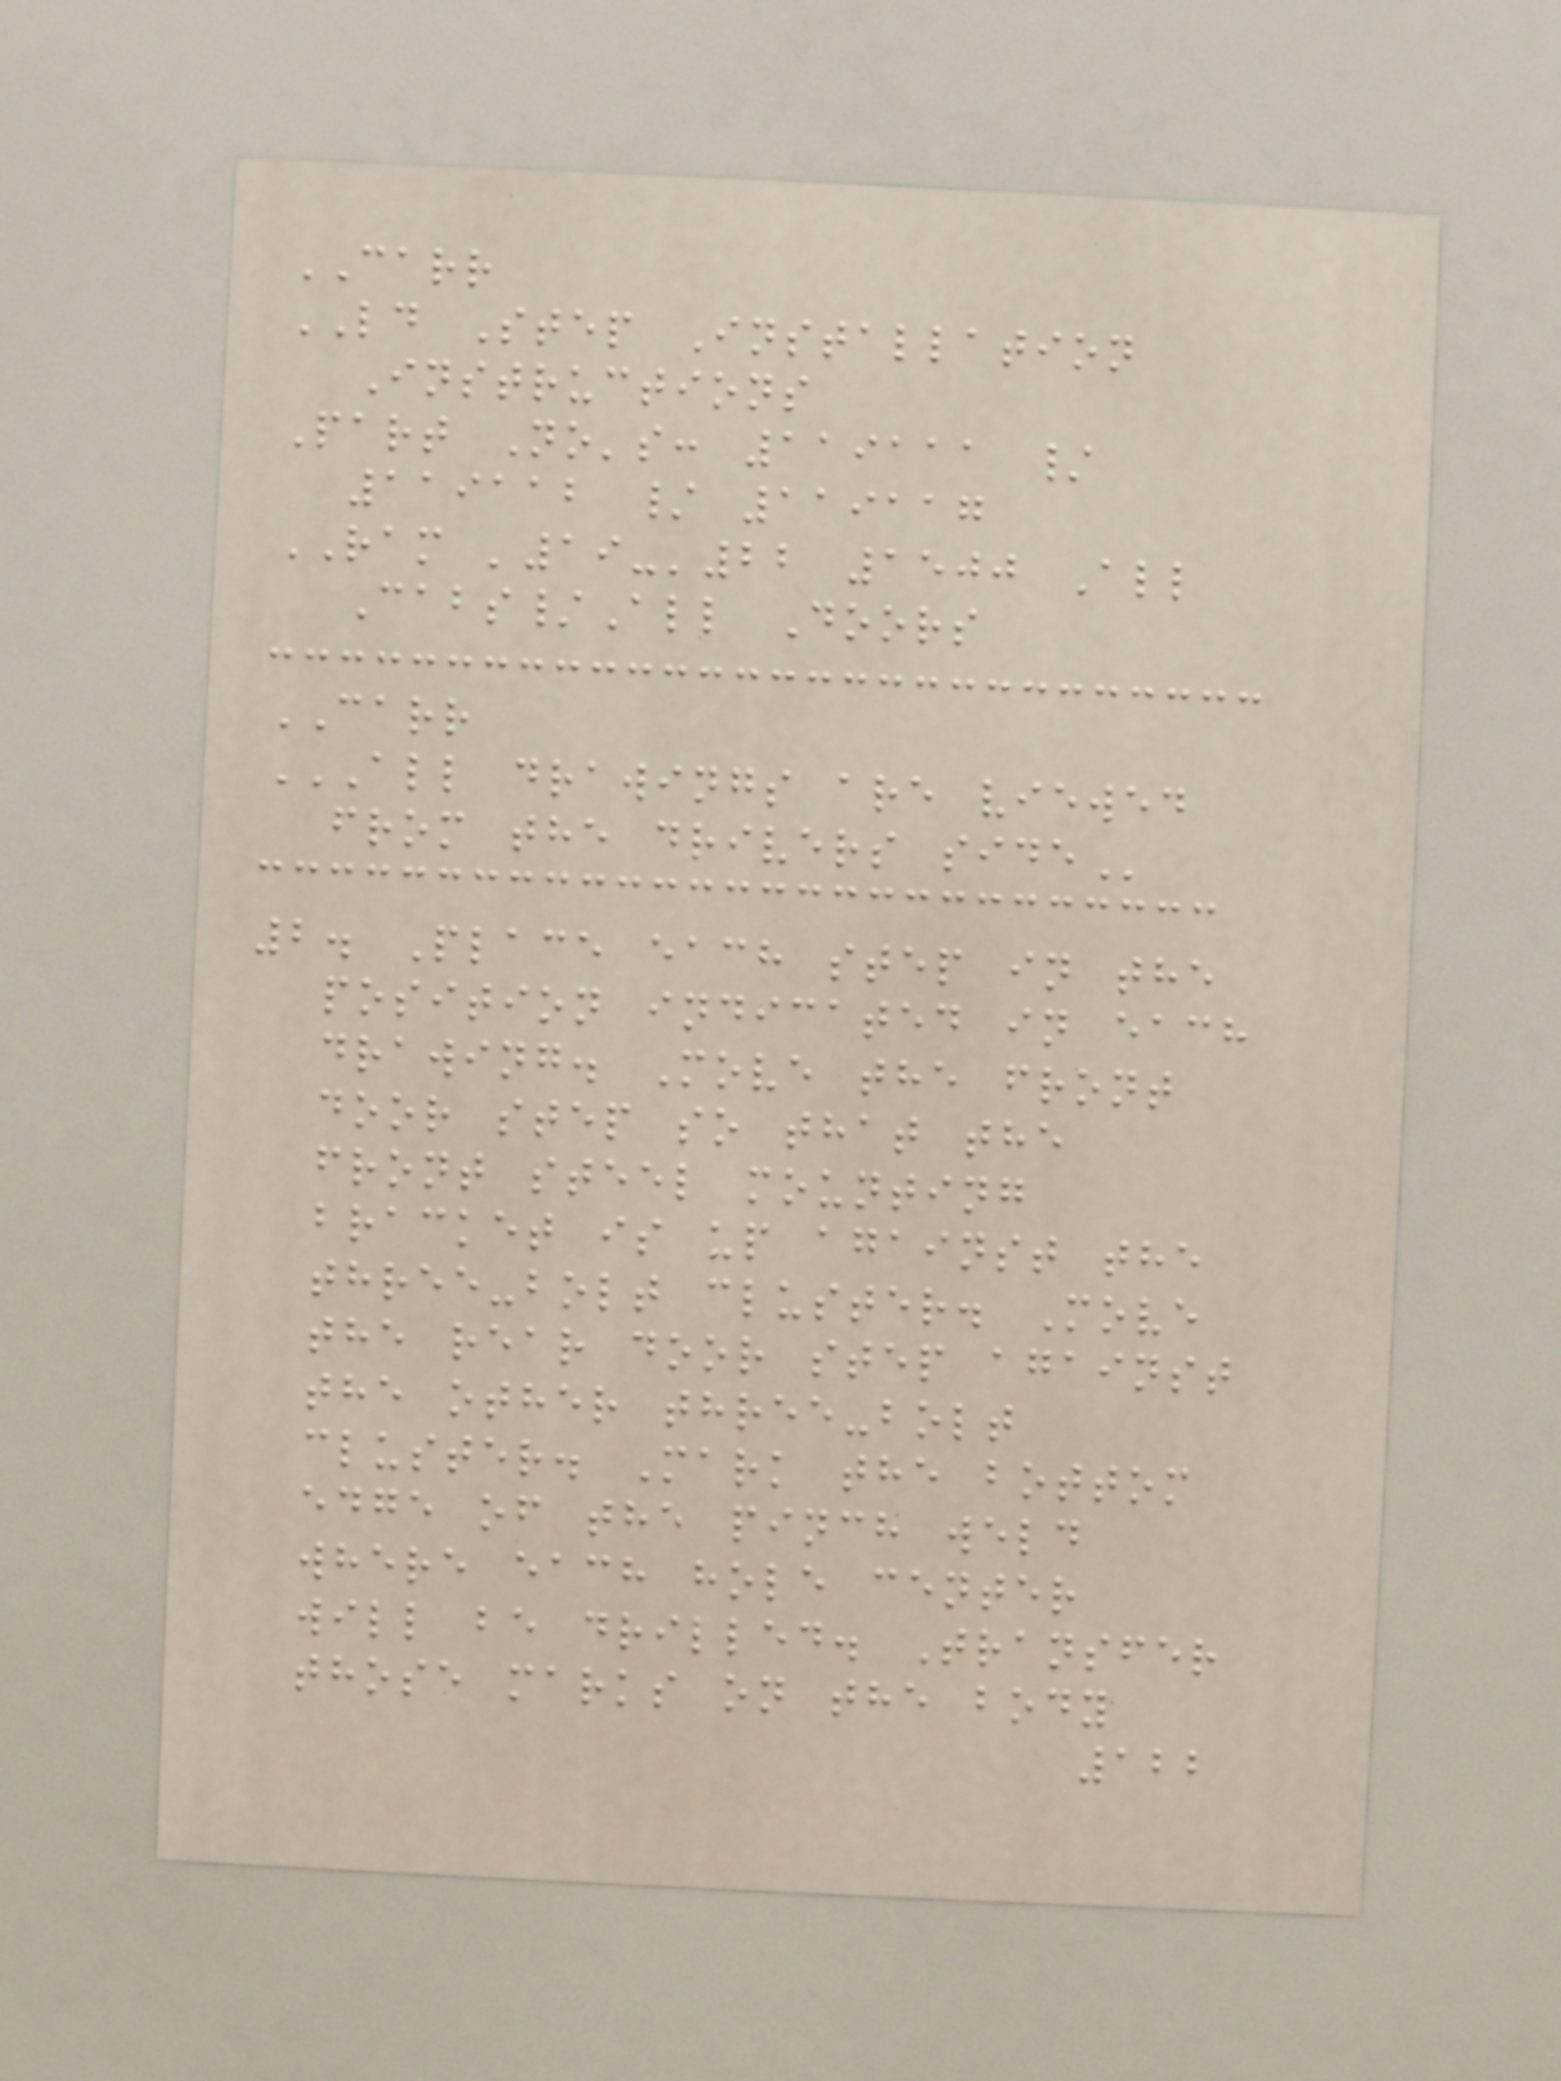CARR
LD Step Installation
Instructions
Part No's: 119111 /
119112 / 119117
RAM '19-'22 1500 All
Cabs/All Doors
CARR
ALL DRAWINGS ARE VIEWED
FROM THE DRIVERS SIDE
2. Place each step in the
position indicated in each
drawing. Move the front
door step so that the
front steel mounting
bracket is up against the
three-bolt cluster. Move
the rear door step against
the other three-bolt
cluster. Mark the bottom
edge of the pinch weld
where each hole center
will be drilled. Transfer
those marks on the body
122
